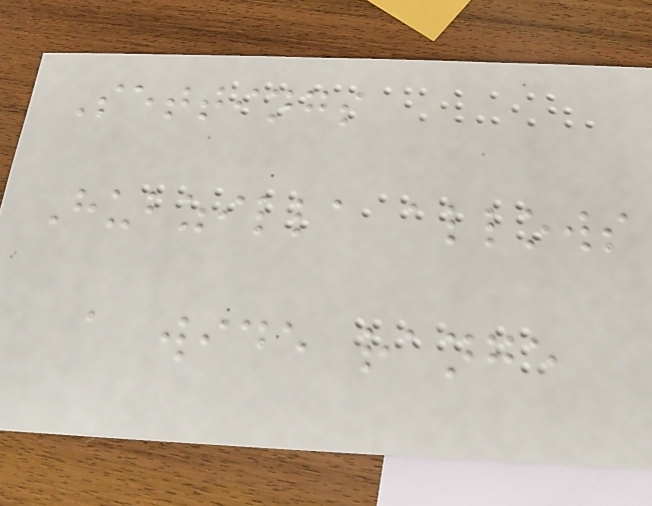Settings
Hubzilla allows
a wide range
